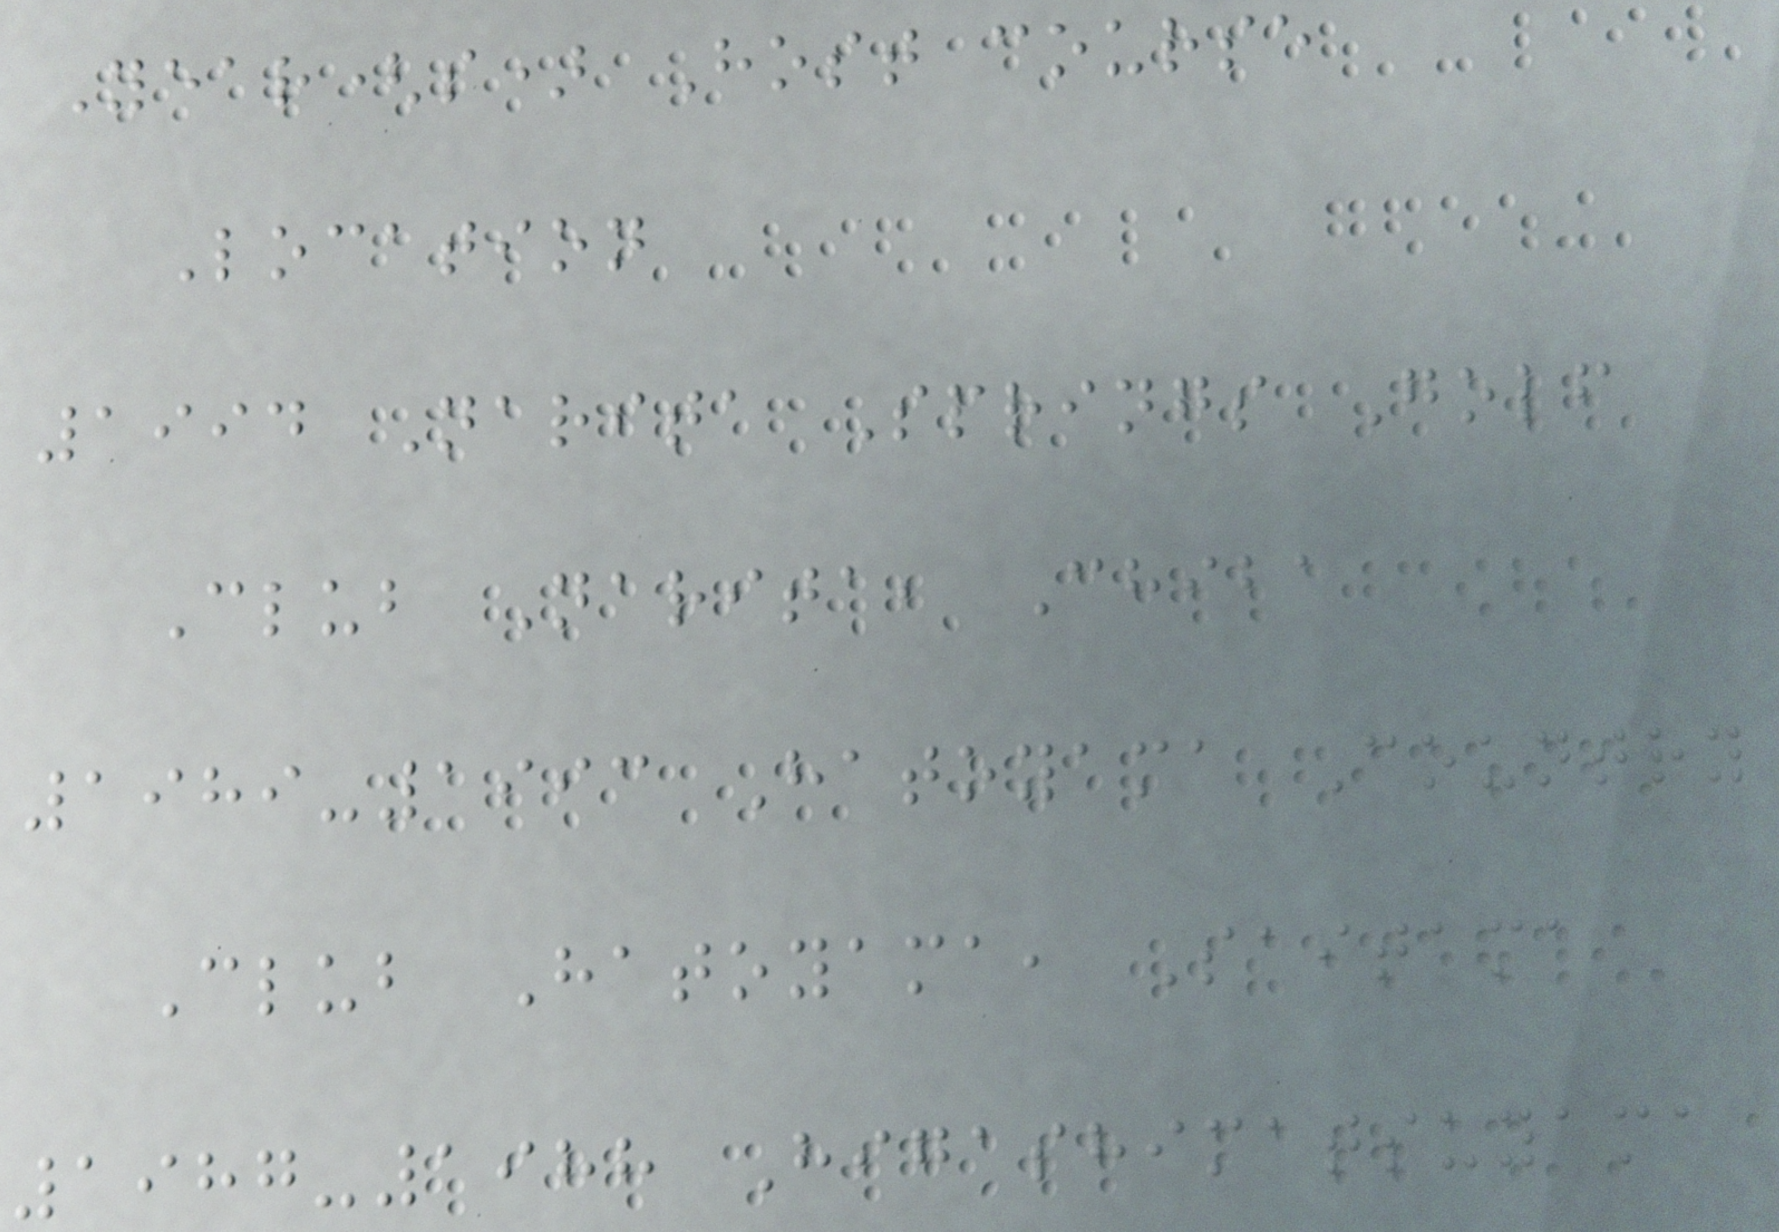Year(s) Host course
Location
1994 Narita Springs Golf
Club Narita, Chiba
1989-1993 Hatoyama Country
Club Hatoyama, Saitama
1987-1988 Higashimatsuyama
